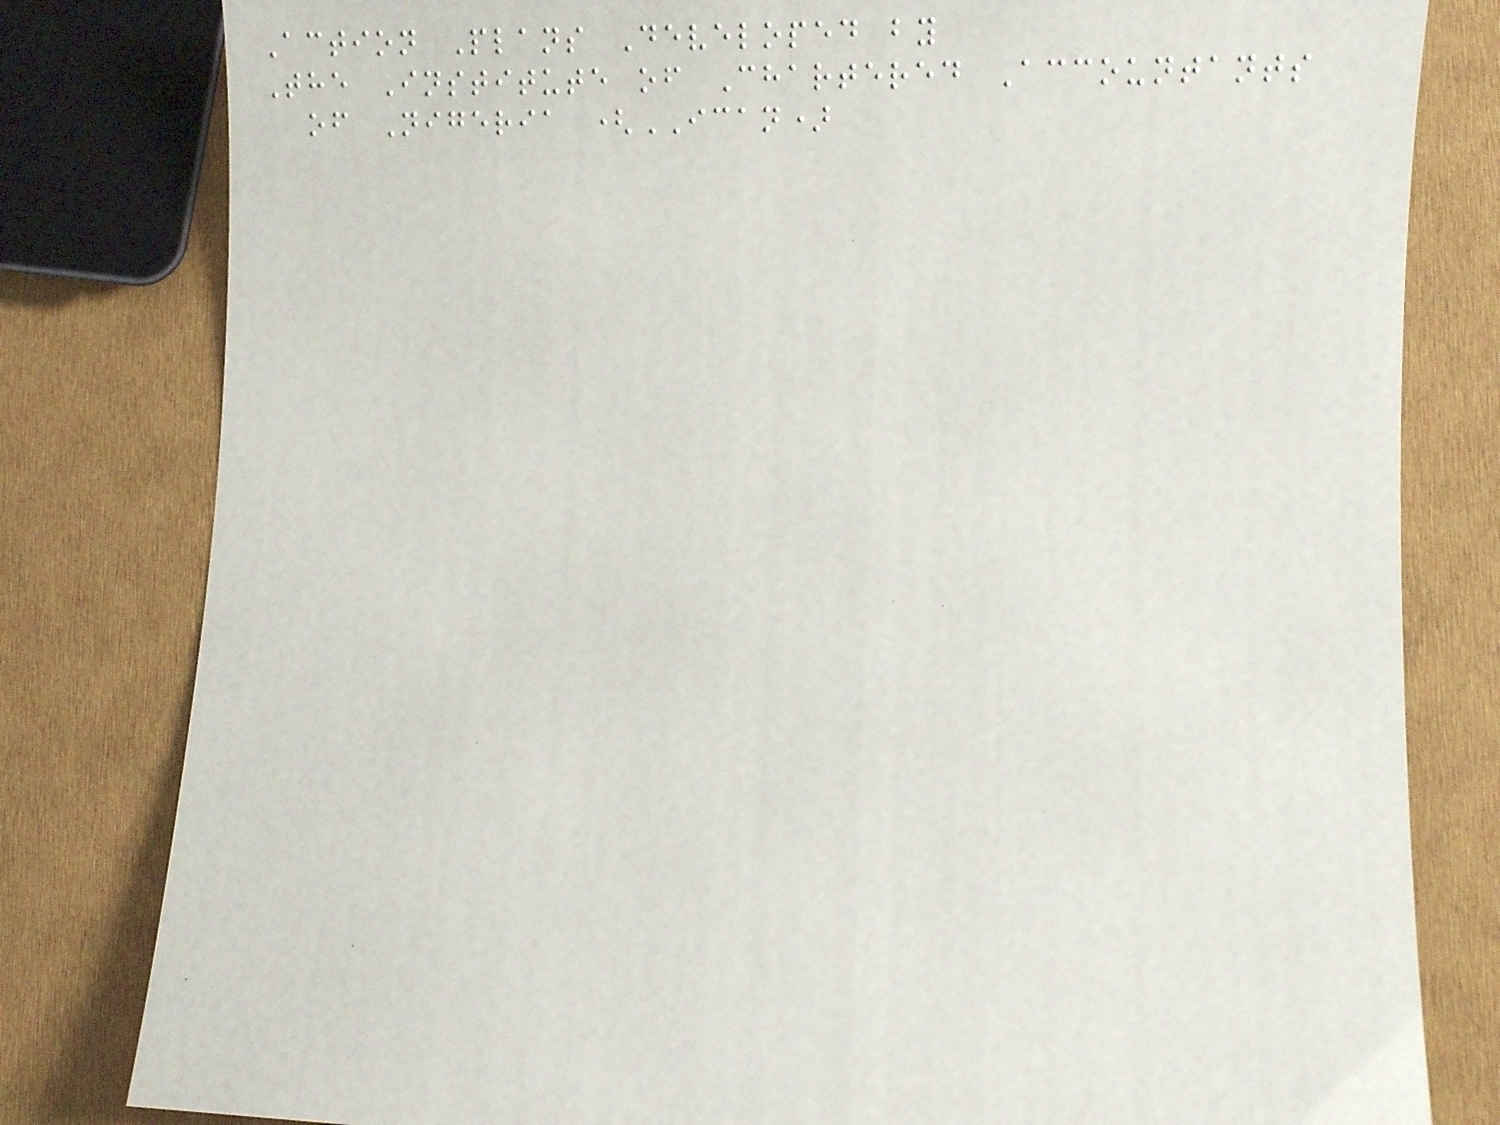Action Plans Developed by
The Institute of Chartered Accountants
of Nigeria (ICAN)
